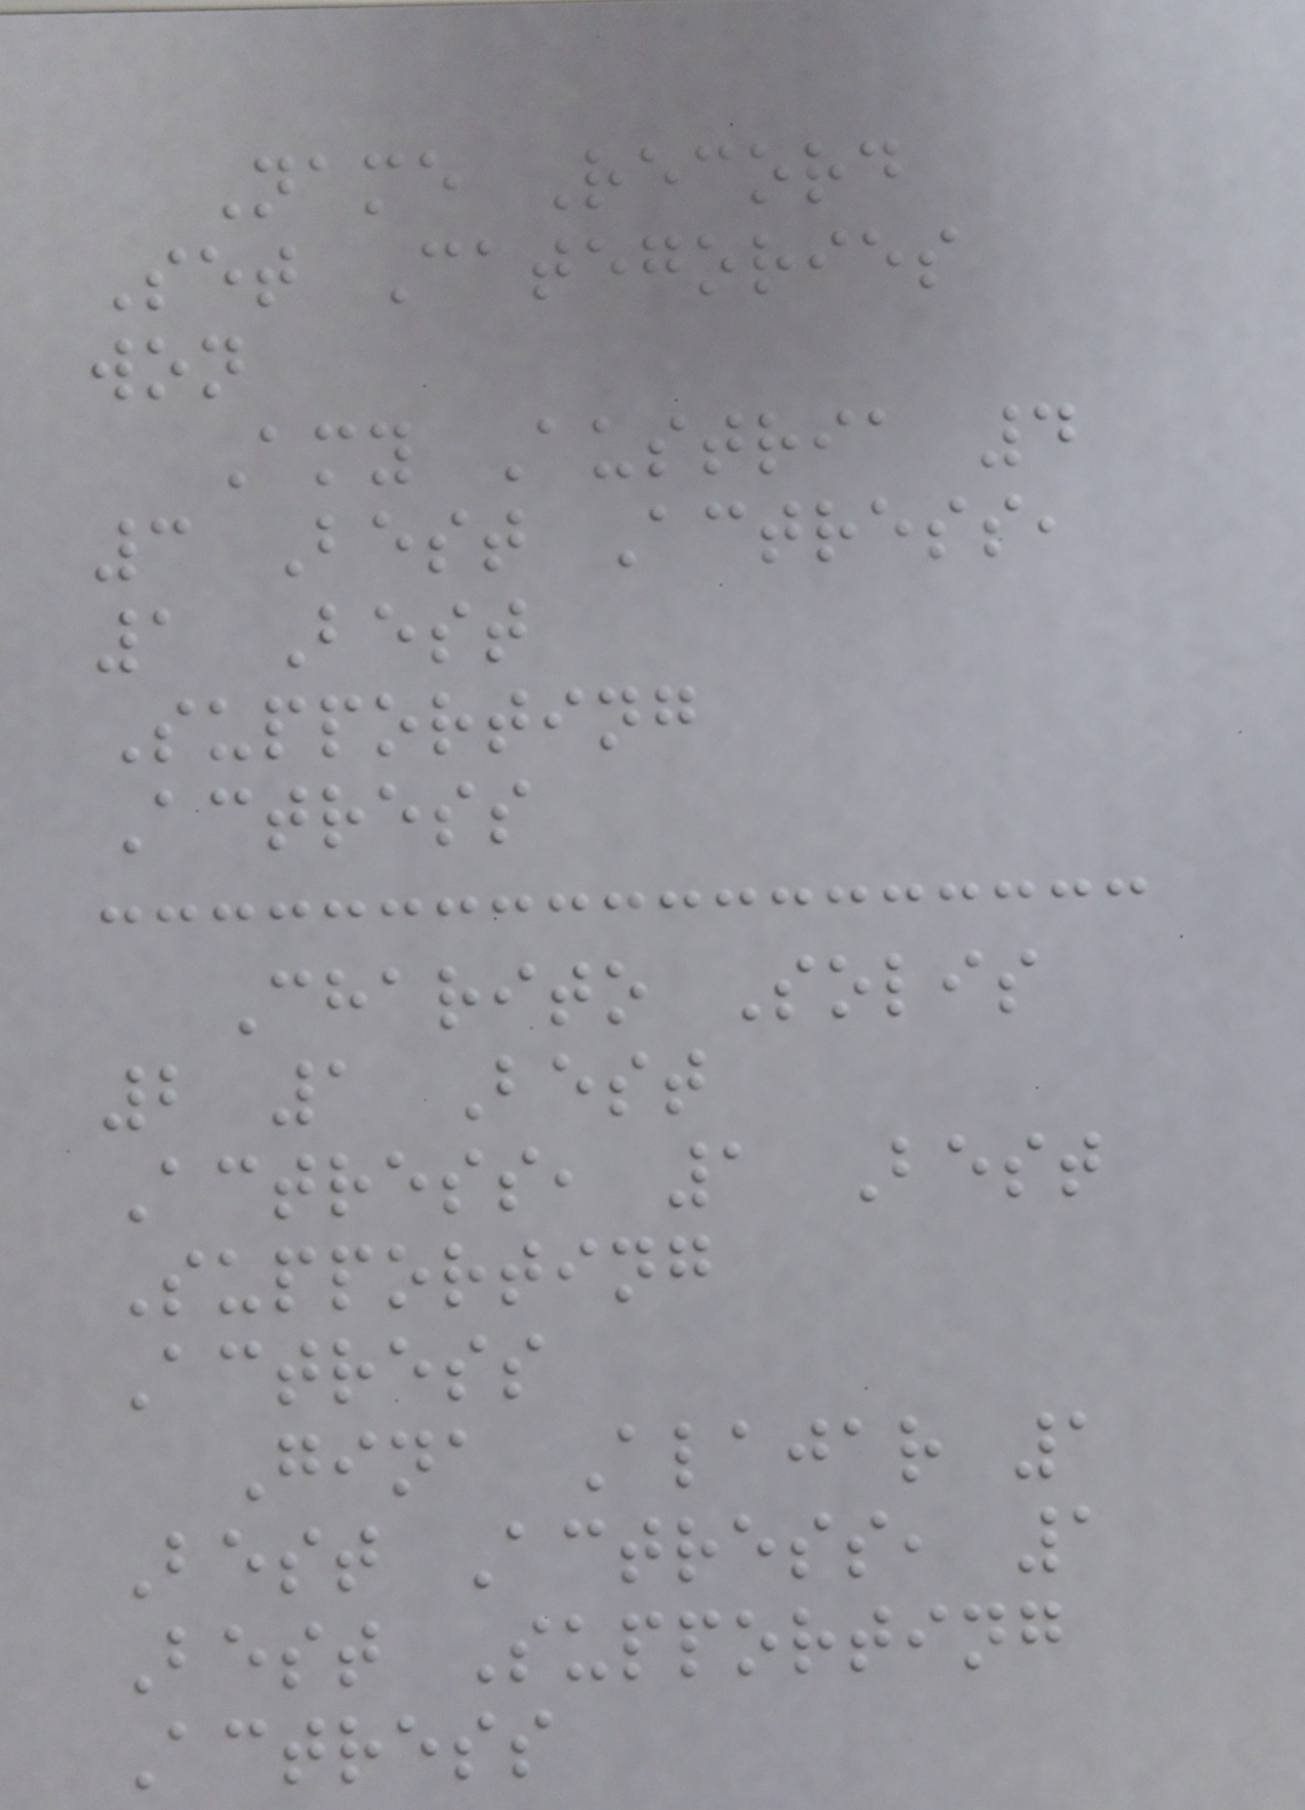Name Record
Set Categories
won
Amy Austria 4
3 Best Actress,
1 Best
Supporting
Actress
Charito Solis
2 1 Best
Actress, 1 Best
Supporting
Actress
Gina Alajar 1
Best Actress, 1
Best Supporting
Actress
